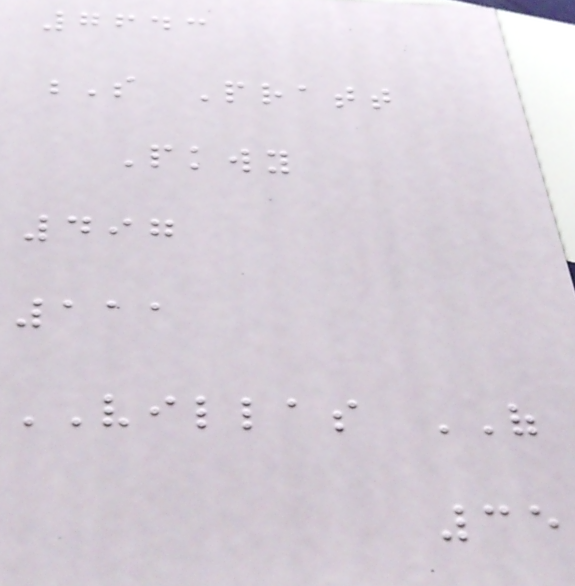7643
S Pratt
Pkwy
497
111
VILLAS OF
35
